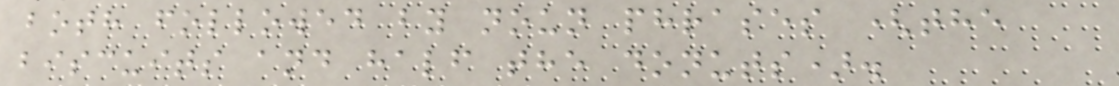both followed by noun phrases (the
biscuits and half the donuts).
